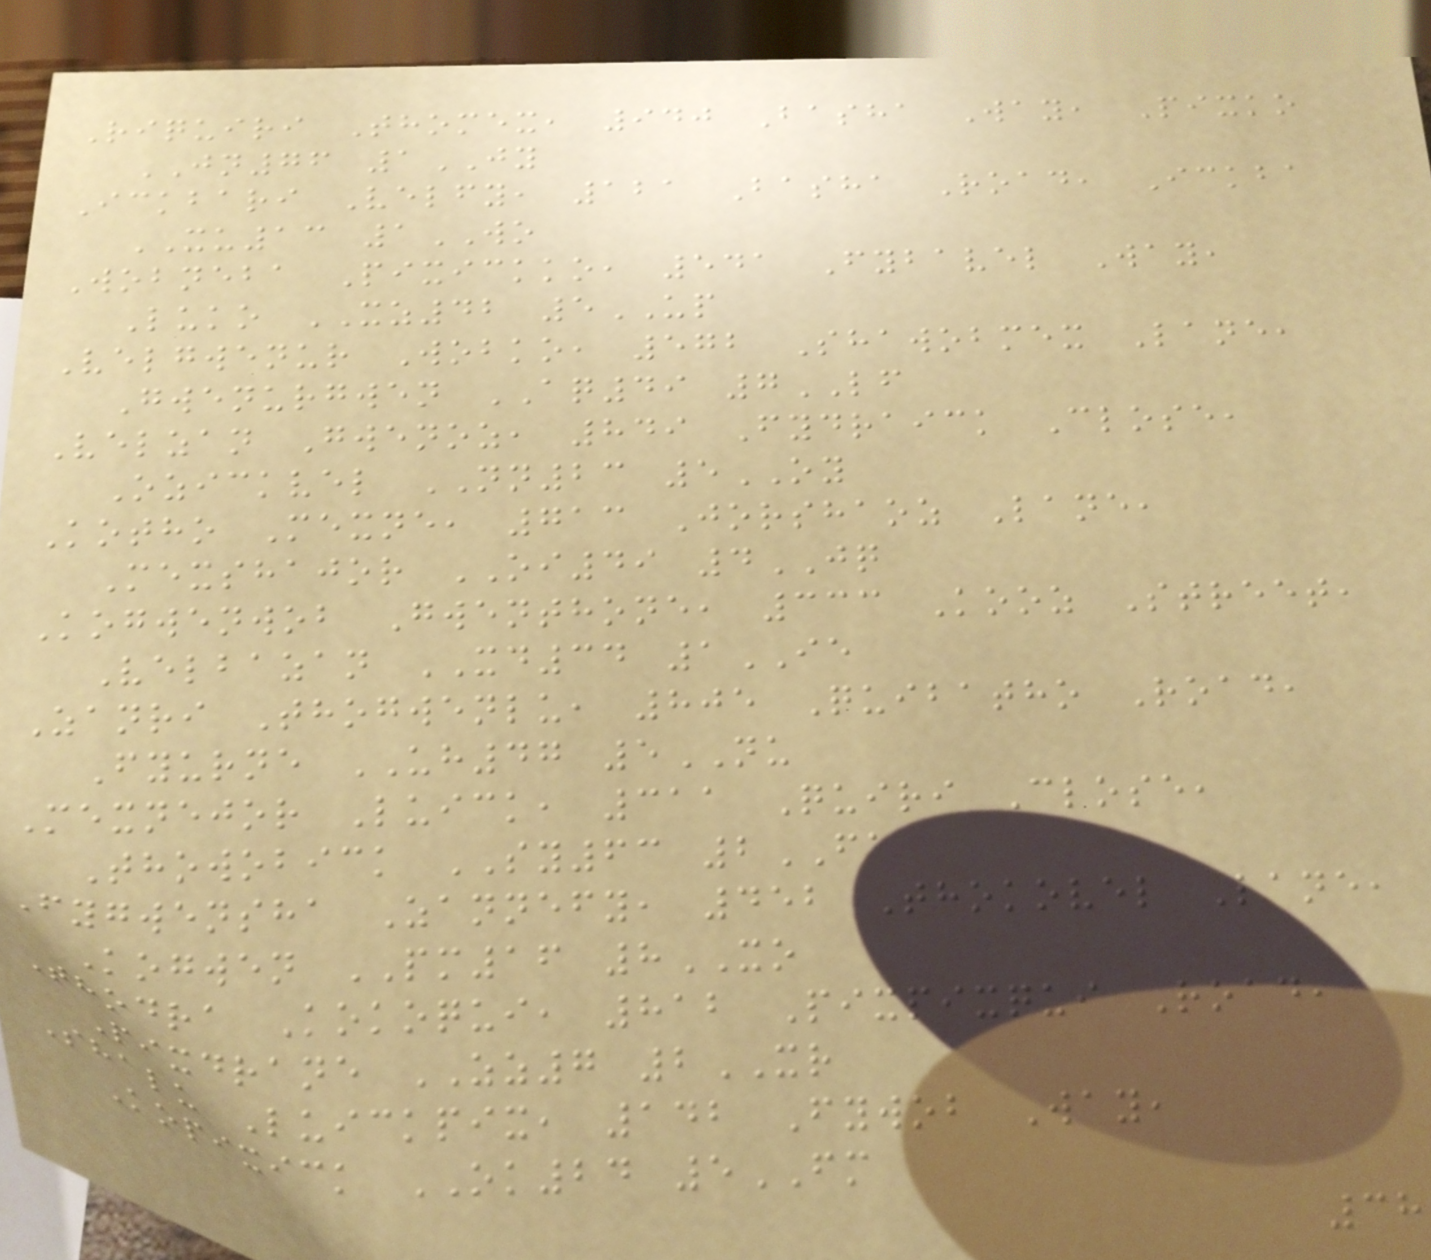Riquiri Thomex, 940 Basha Way, Pixko
JN76 1JY
Ickbari Velfy, 121 Basha Road, Ickba
XU13 1WO
Wobneba Pixickko, 541 Fybavel Way,
Luko XZ42 5UP
Velgwenur Wobko, 572 Shawobmex Lane,
Gwenurgwen AQ49 7LF
Velzan Gwenoz, 849 Fydraick Close,
Ozickvel NN23 5OY
Kotho Mexne, 713 Jorshaoz Lane,
Mexshajor OI49 4JQ
Kogwenwob Gwenthone, 333 Kooz Street,
Velbazan XD34 1IE
Zanri Thogwenlu, 805 Quibatho Road,
Fyurne UH47 5NU
Mexnejor Luick, 311 Quiri Close,
Thowobick SY63 2FA
Fygwensha Zannefy, 452 Thokovel Lane,
Kogwen PM16 8XO
Thodra Kokoqui, 812 Pixpixqui Road,
Pixdrane ZZ7 2XR
Shalu Luickpix, 142 Fywob Way,
Kopixick OK24 5FM
38
